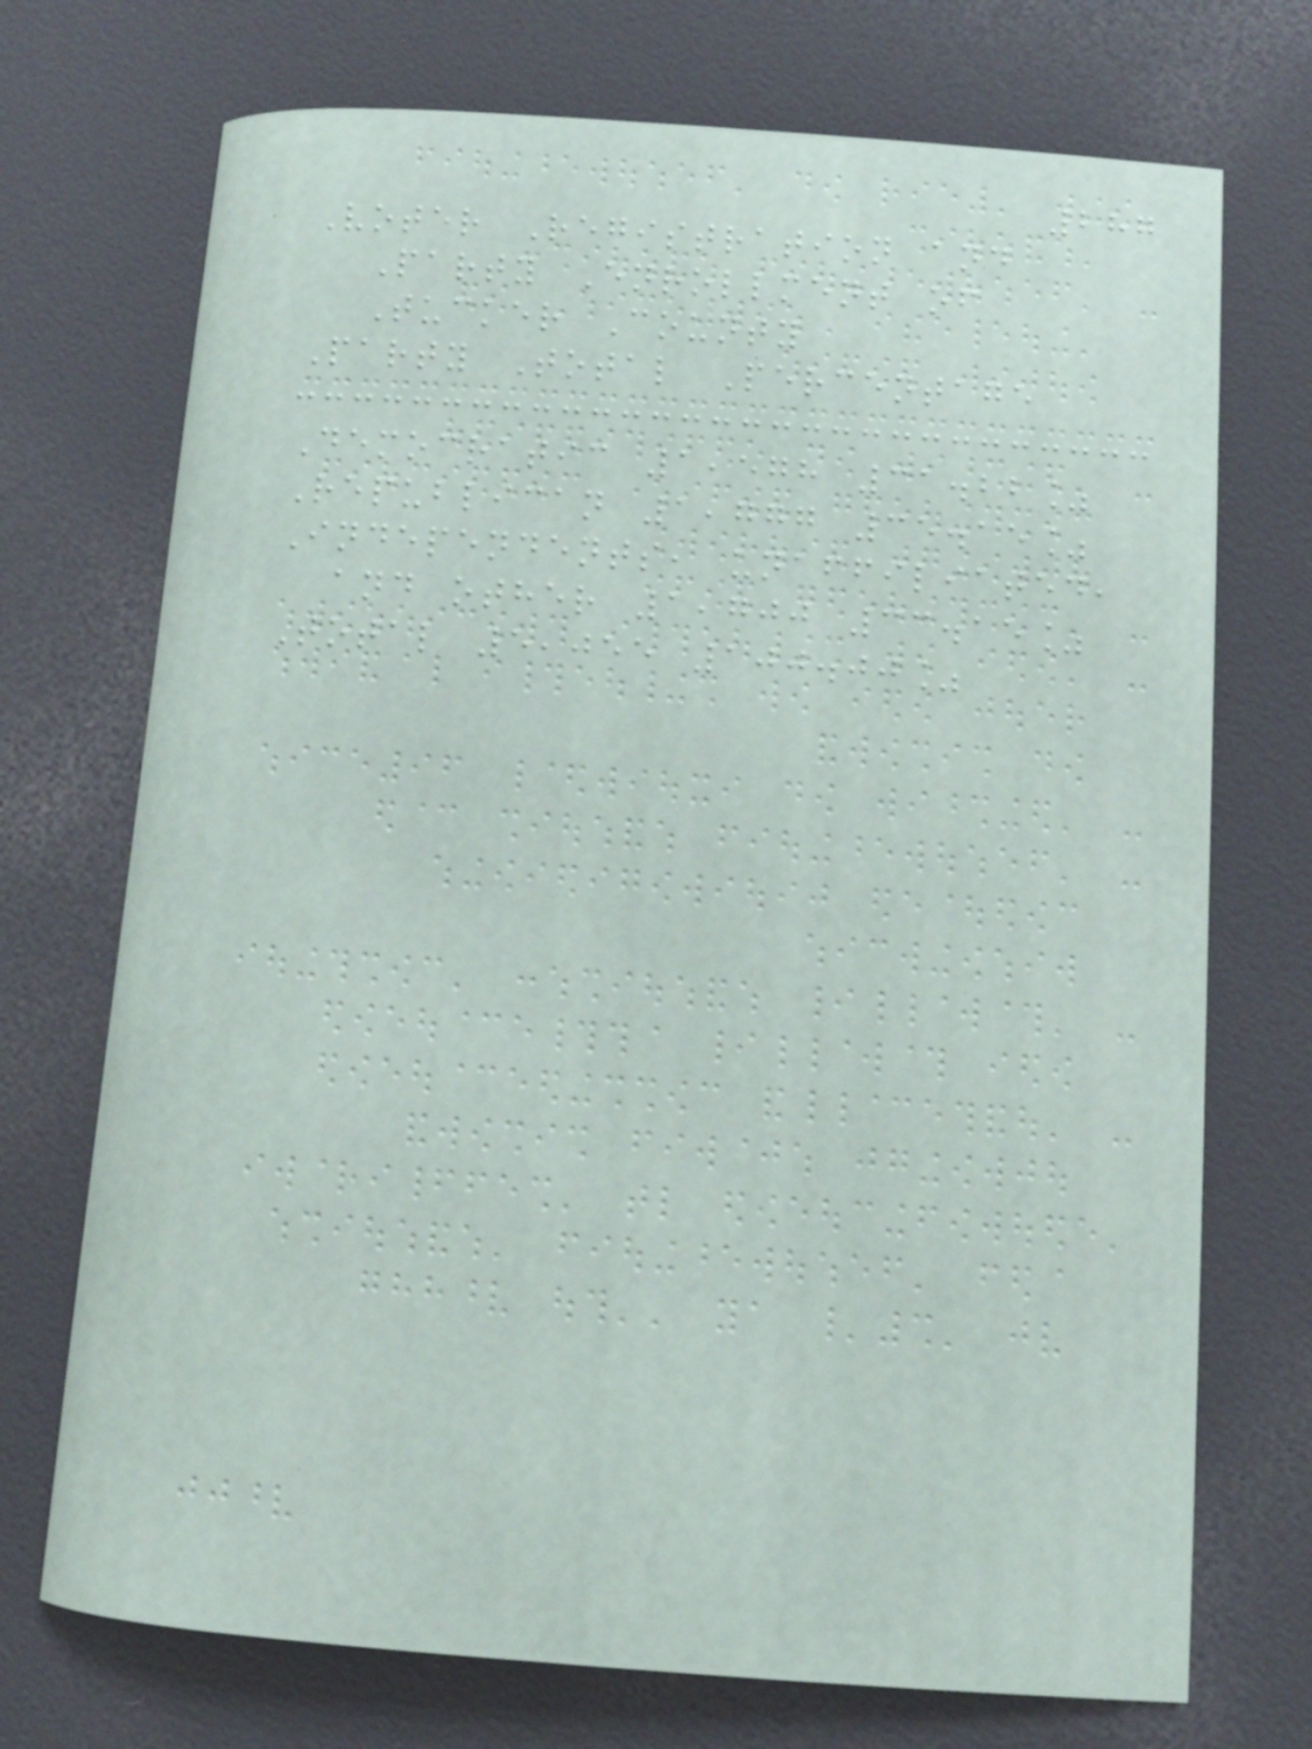287
Voter Registration and
Party Enrollment of
Tucker County
Party Total Percentage
Democratic 1,578 31.22%
Republican 1,777 35.15%
Independents, unaffiliated,
and other 1,700 33.15%
Total 5,055 100.00%
